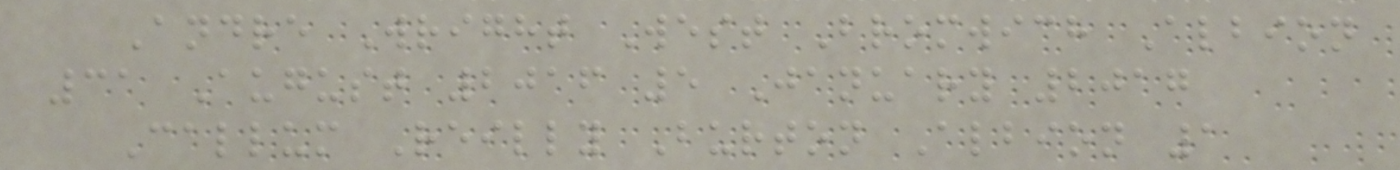Andre Wright West Bromwich Albion
31 August 2016 5 January 2017
Callum Reilly Burton Albion 1
